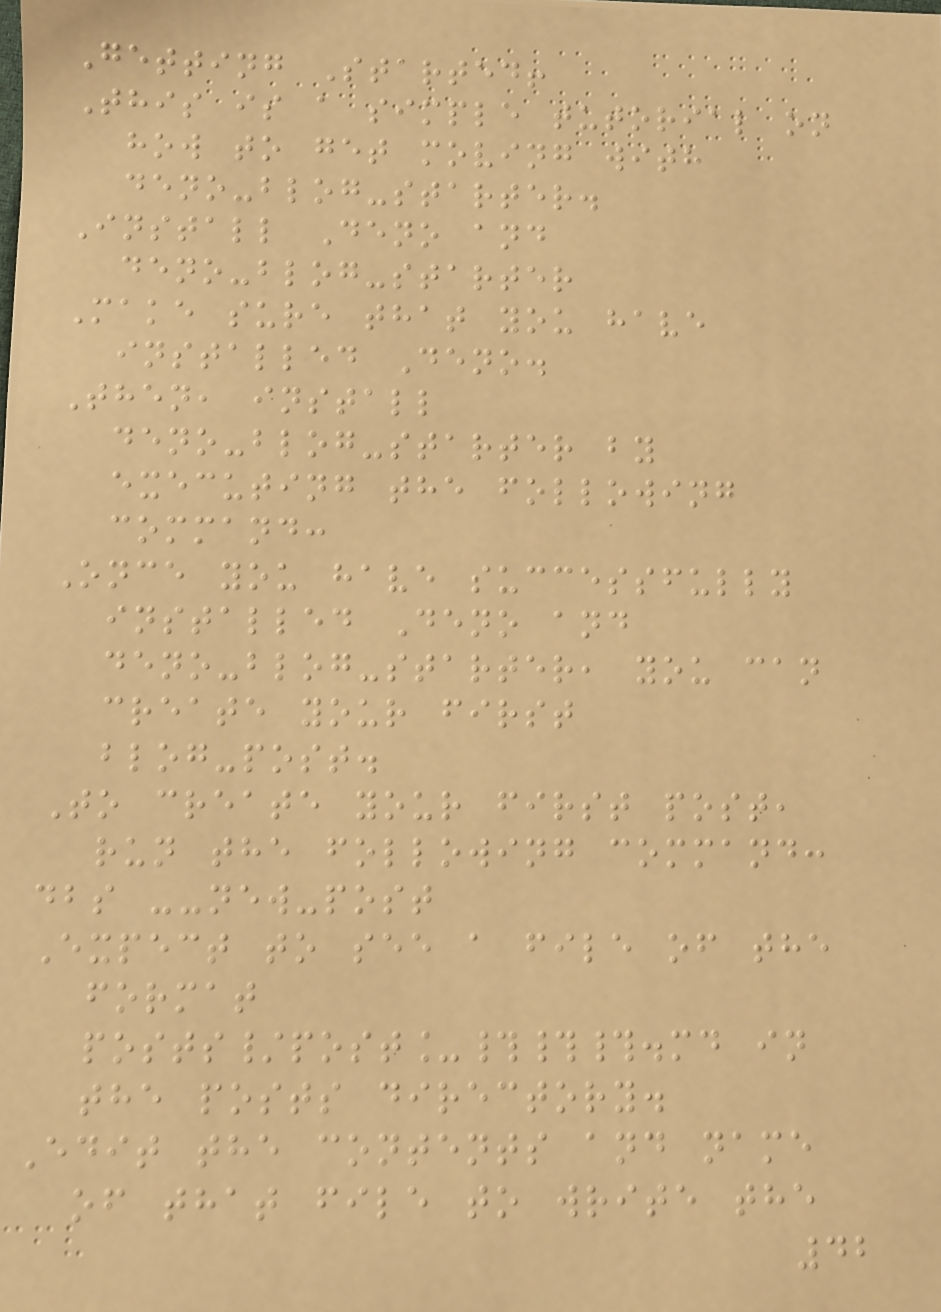Getting Started!
This is a simple tutorial on
how to get moving with
deno-blog-starter.
Install Deno and
deno-blog-starter
Make sure that you have
installed Deno.
Then, install
deno-blog-starter by
executing the following
command:
Once you have successfully
installed Deno and
deno-blog-starter, you can
create your first
blog-post.
To create your first post,
run the following command:
dbs --new-post
Expect to see a file of the
format
posts/post_###.md in
the posts directory.
Edit the contents and name
of that file to write the
42
